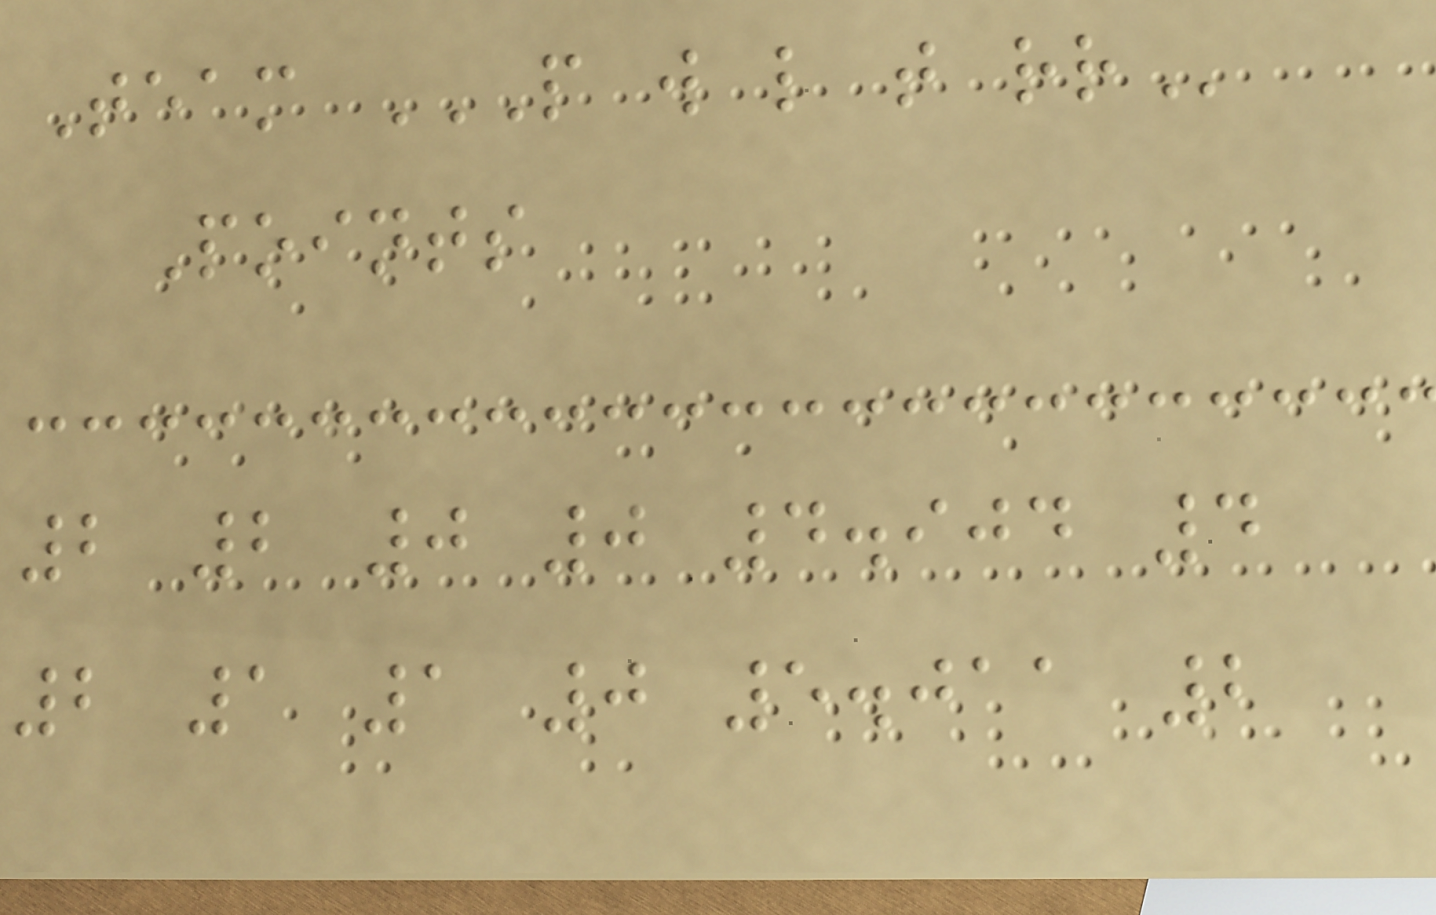Team P W L T RR
Points
2 2 0 0 4.904 4
2 1 1 0 5.011 2
